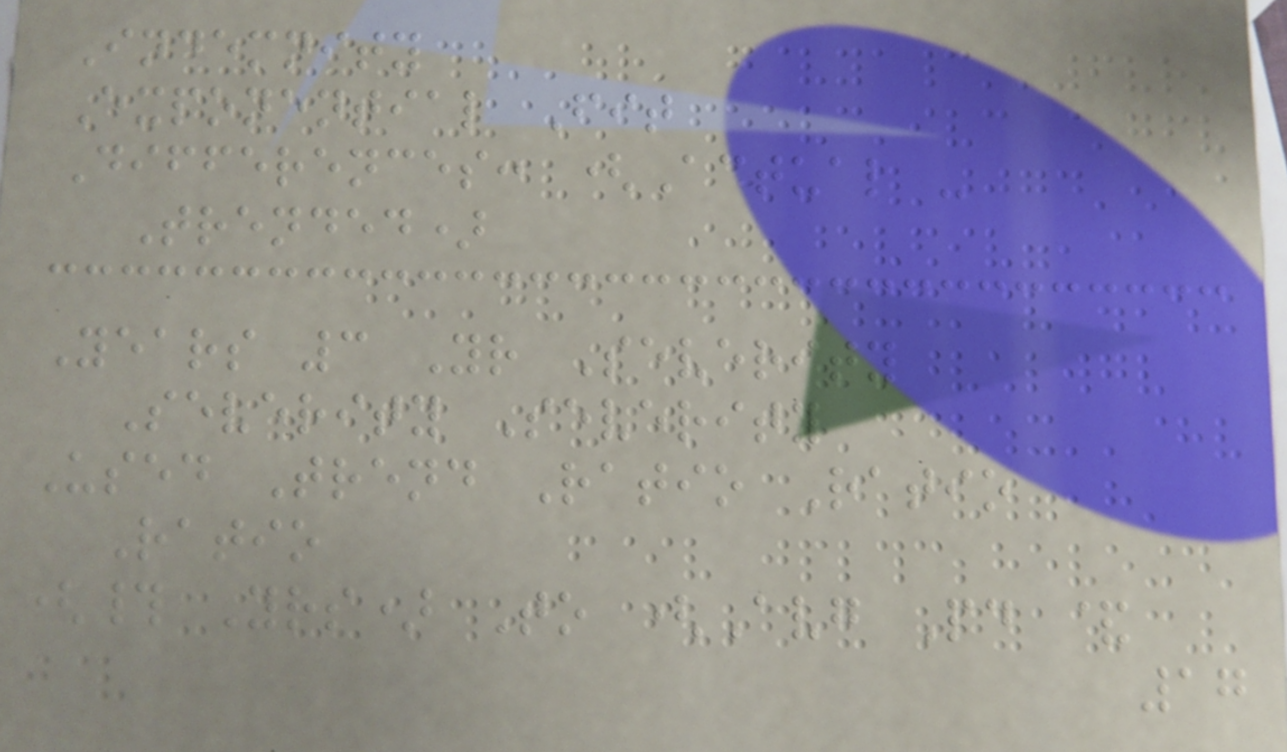Indemnity
Exponential Fit
Differences: (Actual -
Trended)
Years 3 Yr Severity
Severity Severity
Used Trend Ratio Ratio
Ratio
(# Yrs) To (Avg Pd &
17
